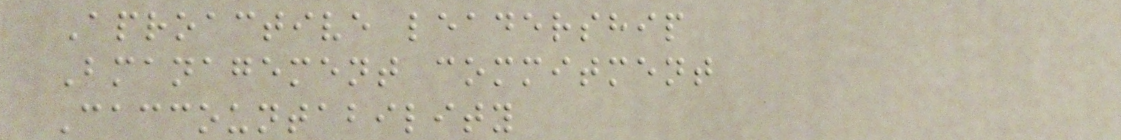Aproactive leadership
Bmanagement commitment
Caccountability
